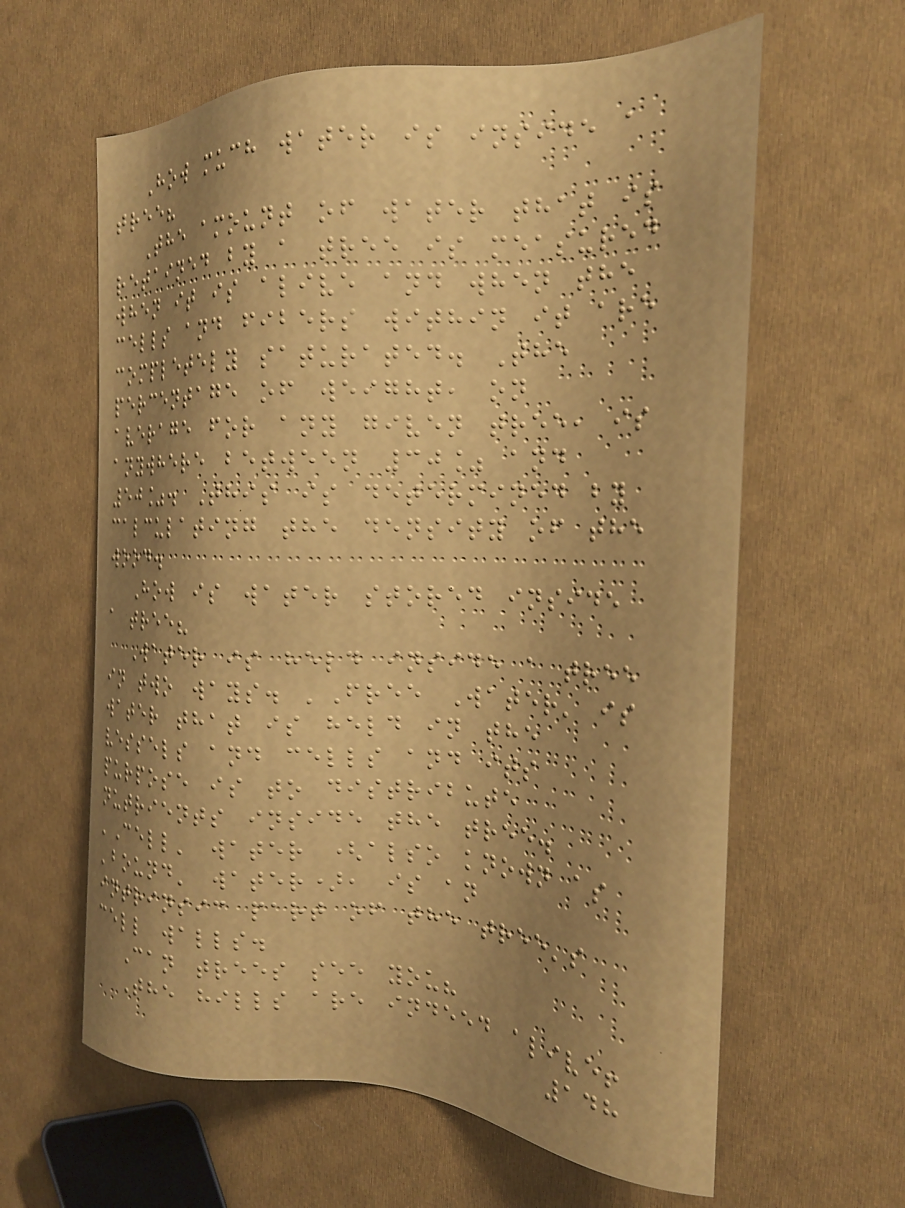How much water is inside a
tree?
The amount of water that is
retained by a tree is measured
when it is alive and when the
cells and fibers within it are
completely saturated. The
percentage of weight, on
average for any given tree, is
anywhere between 30% and
50%. This is determined by
calculating the density of the
wood.
How is water stored inside
a tree?
Water is held inside a tree
in two ways. 'Free Water' is
water that is held in the
vessels and cells and its
purpose is to distribute
nutrients inside the tree.
'Cell' water (also known as
'bound' water), is an
intrinsic part of the tree's
cell walls.
Can trees see you?
The hills are indeed alive!
148
